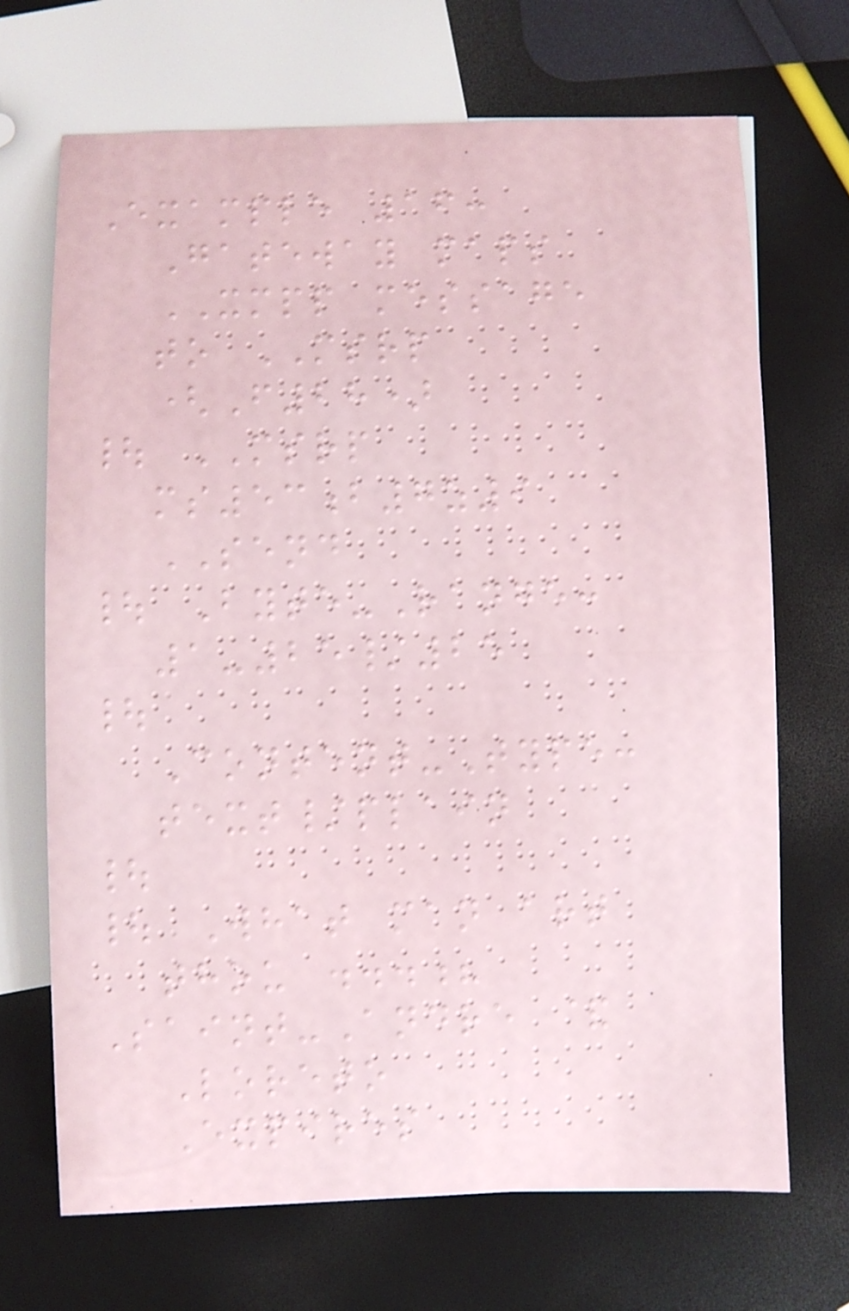Example 16:
Gateway maps
XMPP message
to MSRP
(F28)
| MSRP
ms53b7z9
SEND
| Byte-Range:
1-25/25
|
Content-Type:
text/plain
|
| What man art
thou ...?
Saint-Andre &
Loreto
Expires
